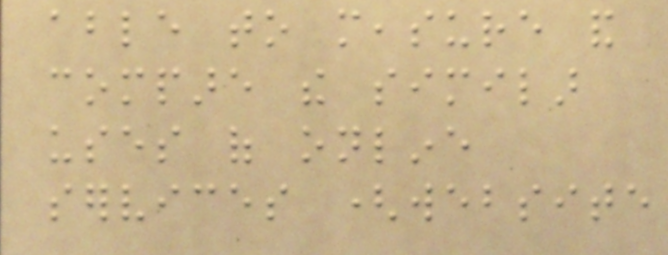able to measure and
compare the similar
uses of online
services (website
